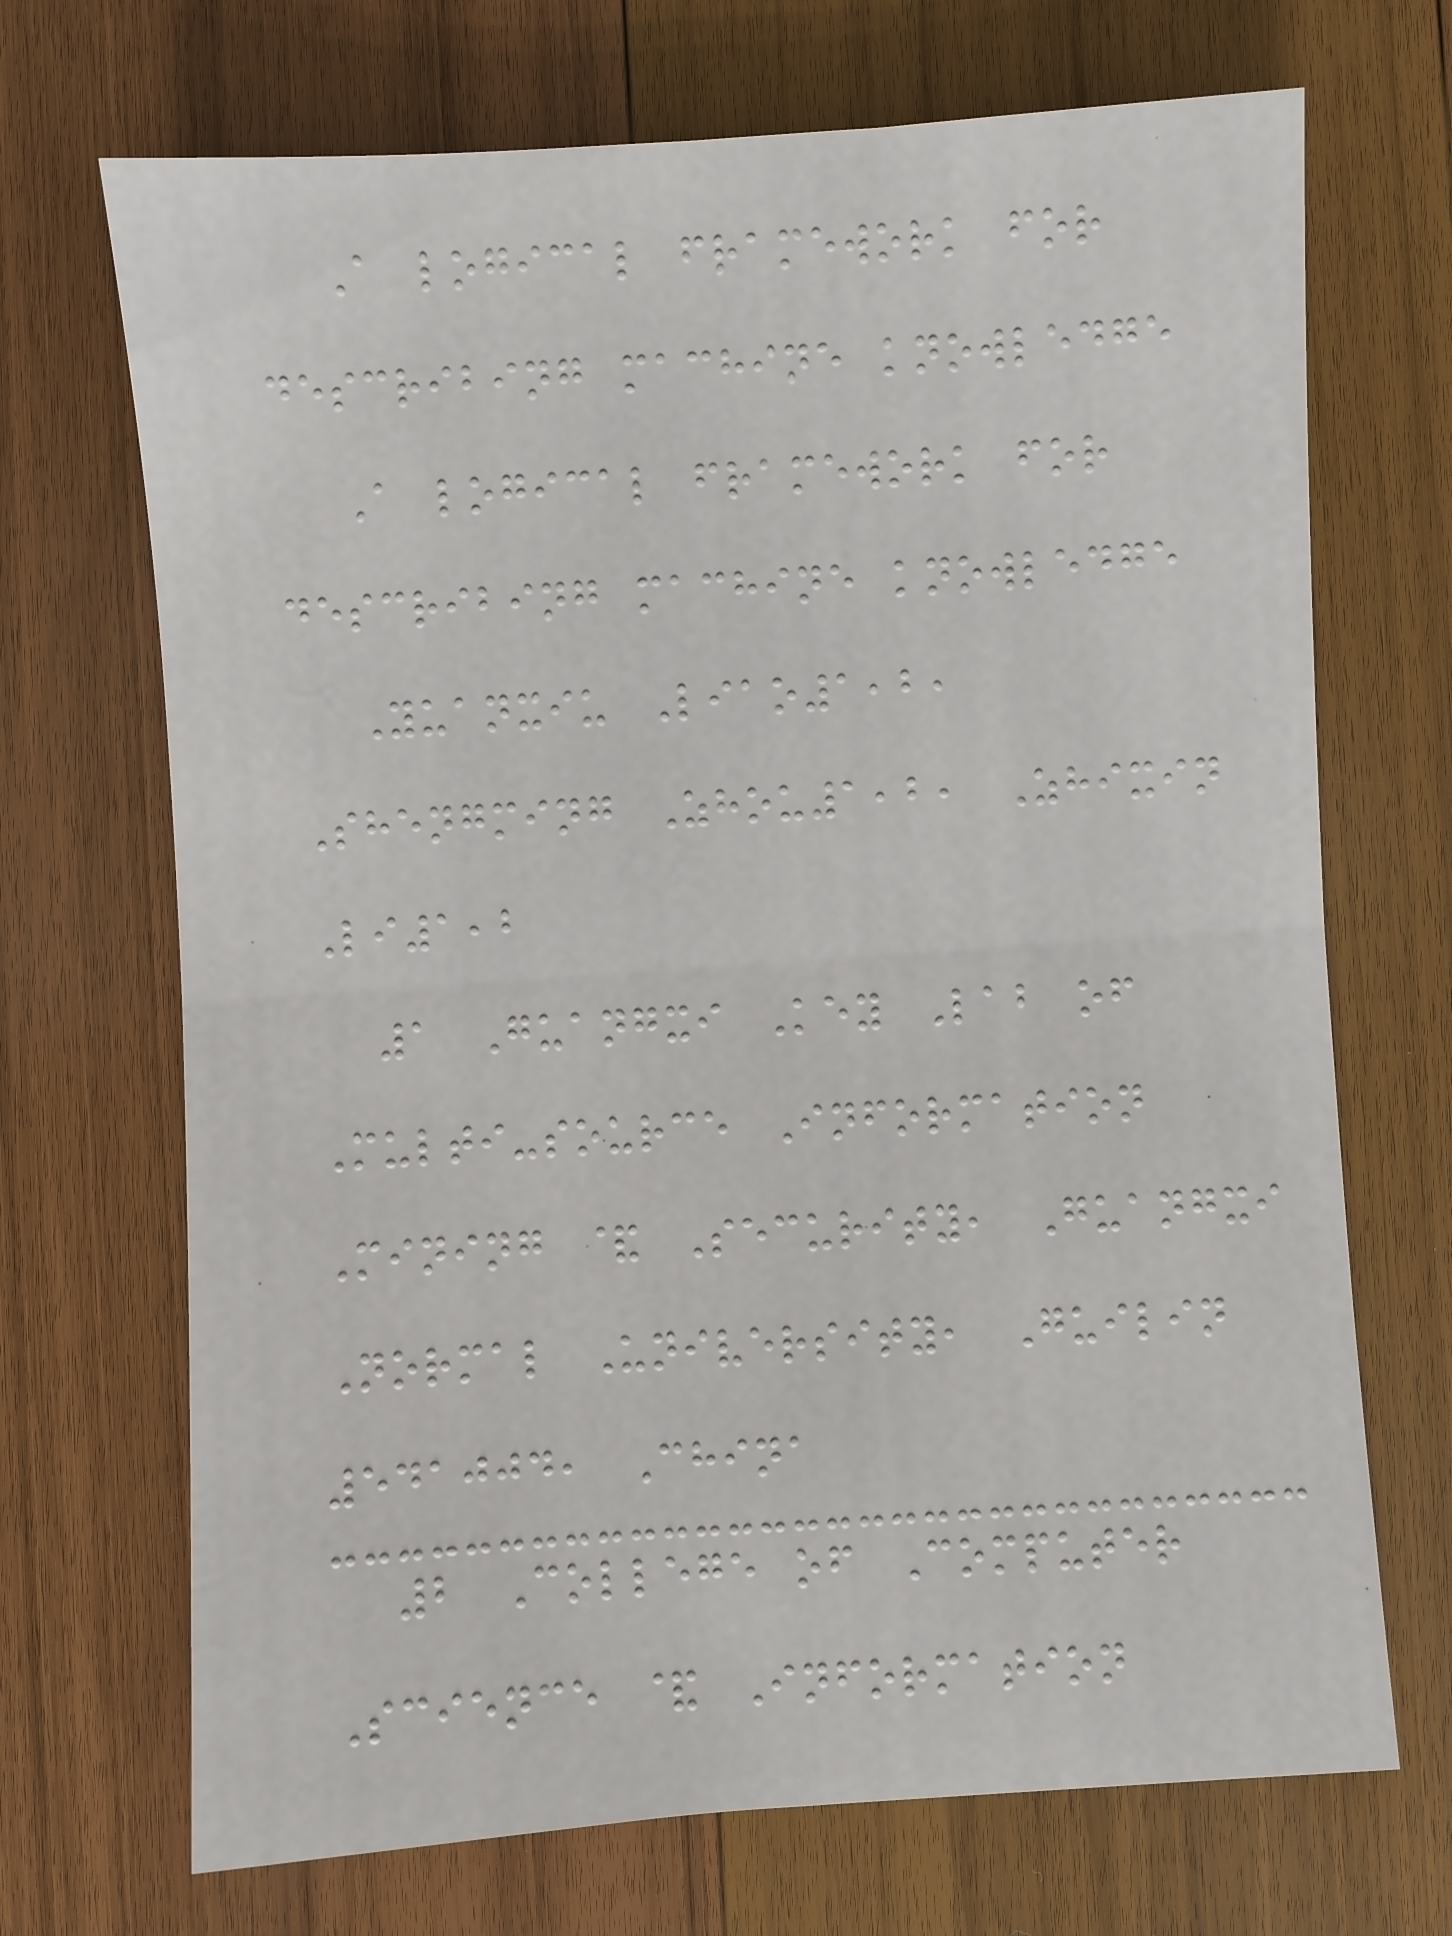A logical framework for
describing machine knowledge
A logical framework for
describing machine knowledge
Yuanxiu Liao1,2,
Shengming Zhou1,2, Zhixin
Li1,2
1 Guangxi Key Lab of
Multi-source Information
Mining & Security, Guangxi
Normal University, Guilin
541004, China
2 College of Computer
Science & Information
